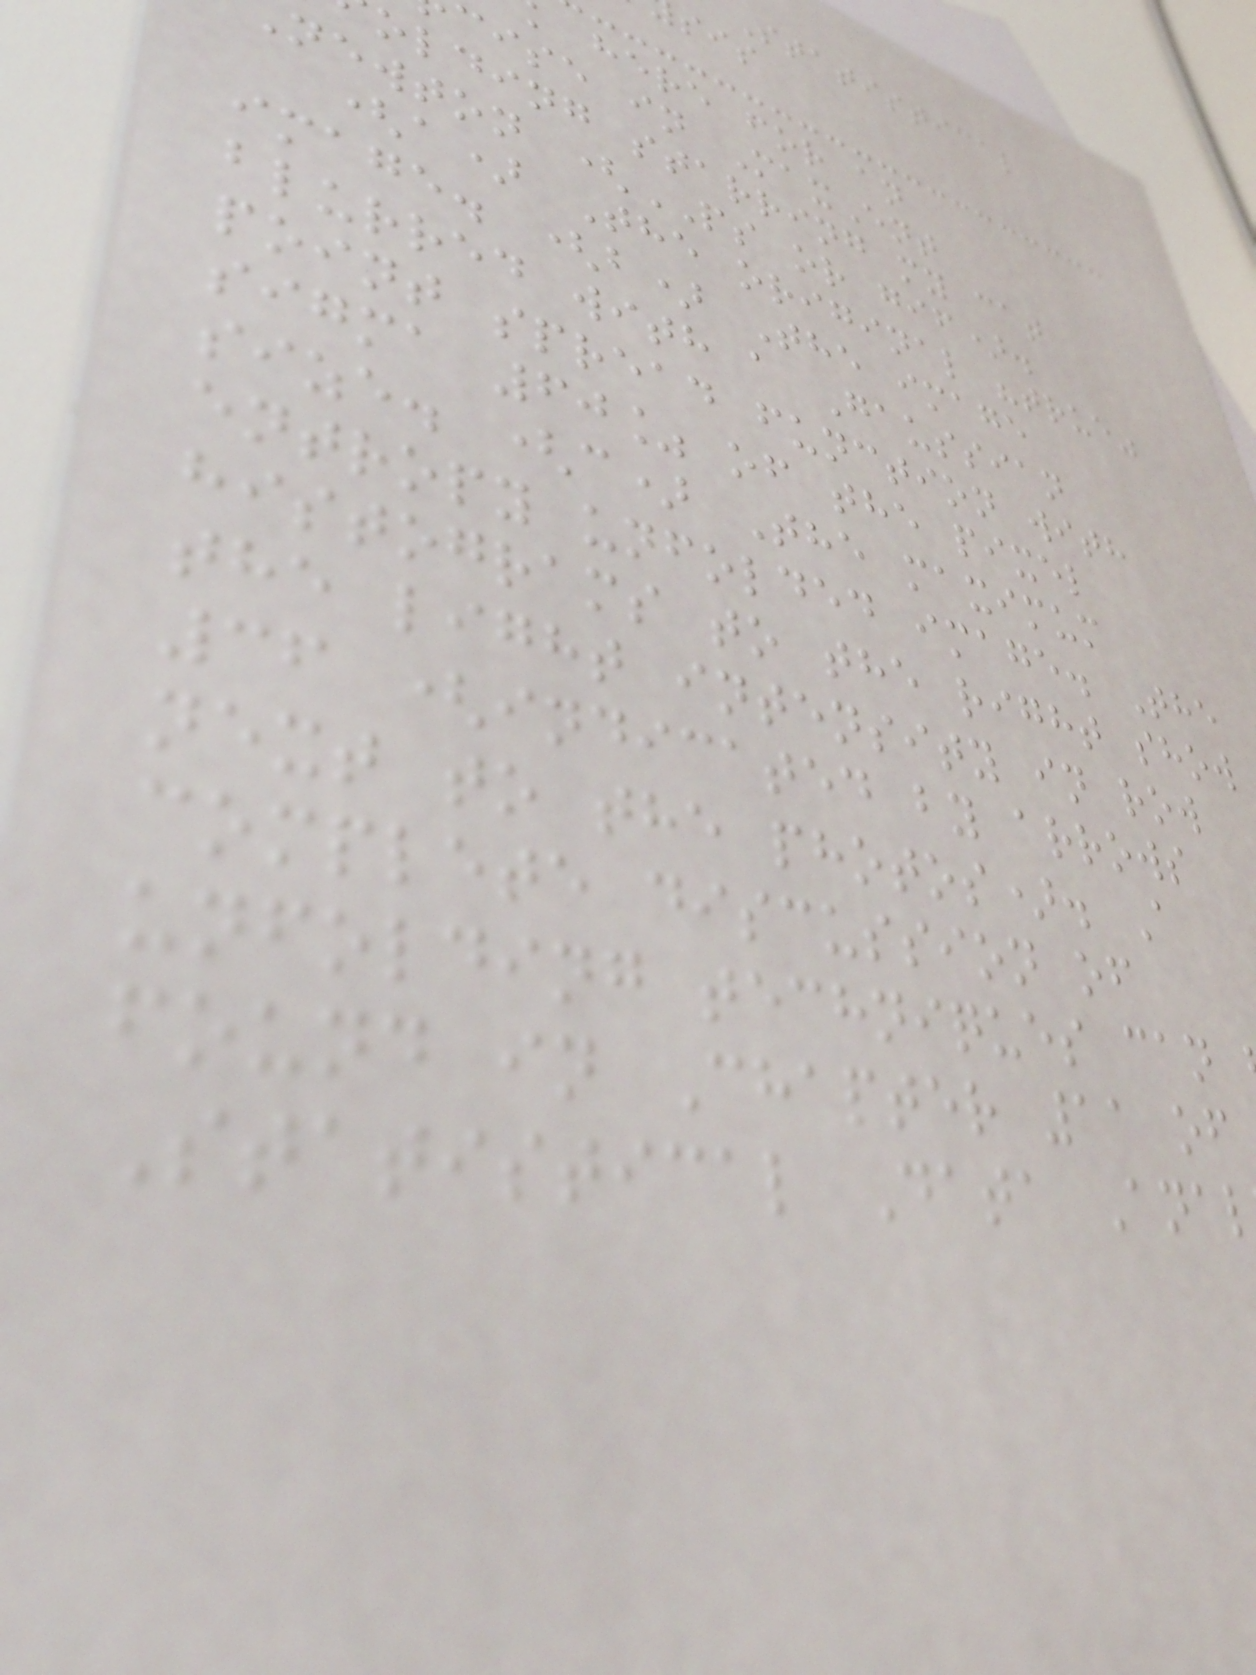Statistical
here for an
cise in MaxEnt
olding starring my cat
newton (PS or gif).
(a) The original "true"
image. (b) The image
blurred with a Gaussian
point spread function with
sigma 60% of the pixel
size. (c) The maximum
entropy unfolded image. The
histograms to the right show
the light intensity in row
36 (indicated by arrows
next to the photos). A
complete discussion of
unfolding techniques can
found in Chapter 11 of
Statistical Data Ana
